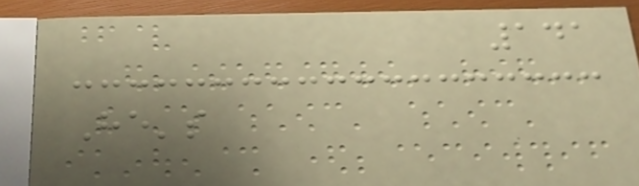141
He's
